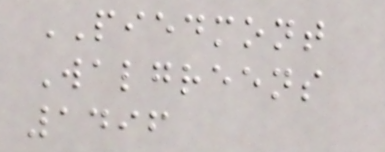PIEDMONT
Walgreens
1496
